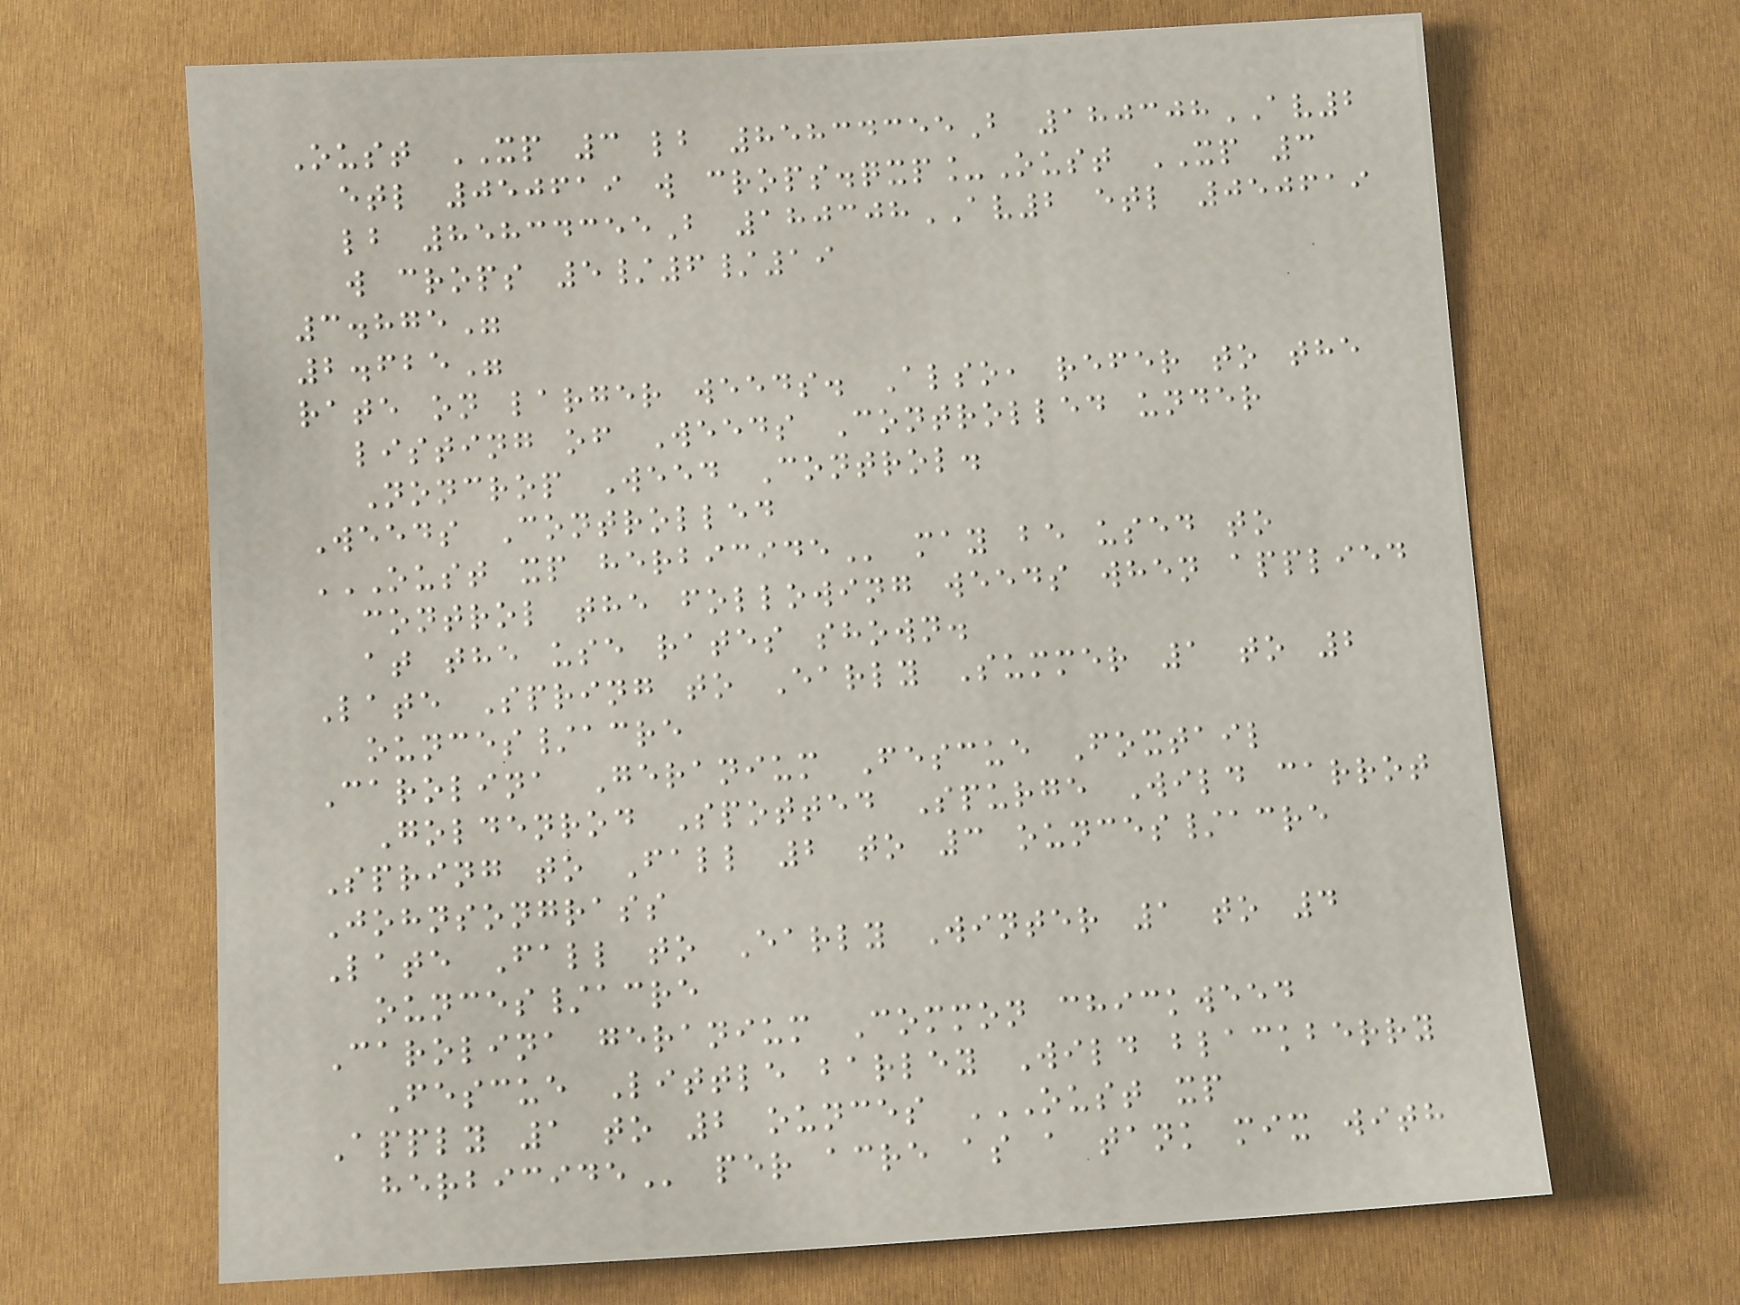Oust XP 3 lb 85834355B 180308AV2
etl 050619 w crops.qxp_Oust XP 3
lb 85834355B 180308AV2 etl 050619
w crops 5/6/19
3.875"
2.625"
rate on larger weeds. Also, refer to the
listing of Weeds Controlled under
Noncrop Weed Control.
Weeds Controlled
OUST XP HERBICIDE may be used to
control the following weeds when applied
at the use rates shown.
Late Spring to Early Summer 1 to 2
ounces/acre
Carolina Geranium Fescue Foxtail
Goldenrod Spotted Spurge Wild carrot
Spring to Fall 2 to 3 ounces/acre
Johnsongrass
Late Fall to Early Winter 1 to 4
ounces/acre
Carolina geranium Common chickweed
Fescue Little barley Wild blackberry
Apply 1 to 2 ounces OUST XP
HERBICIDE per acre as a tank mix with
